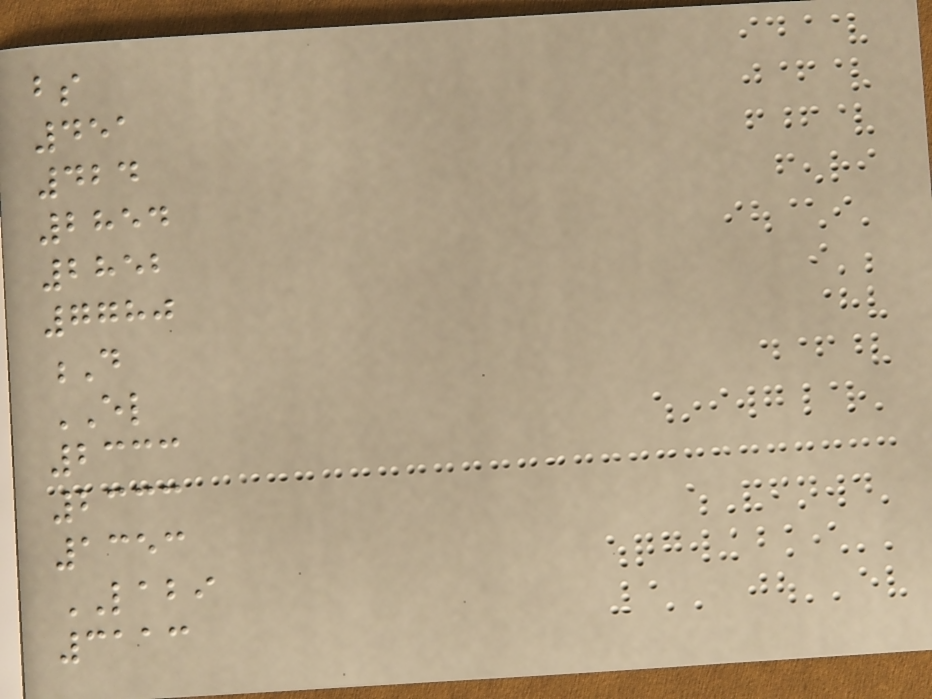bs
451
424
2854
2852
7780
D
EL
2333
2333
1353
LABI
3113
